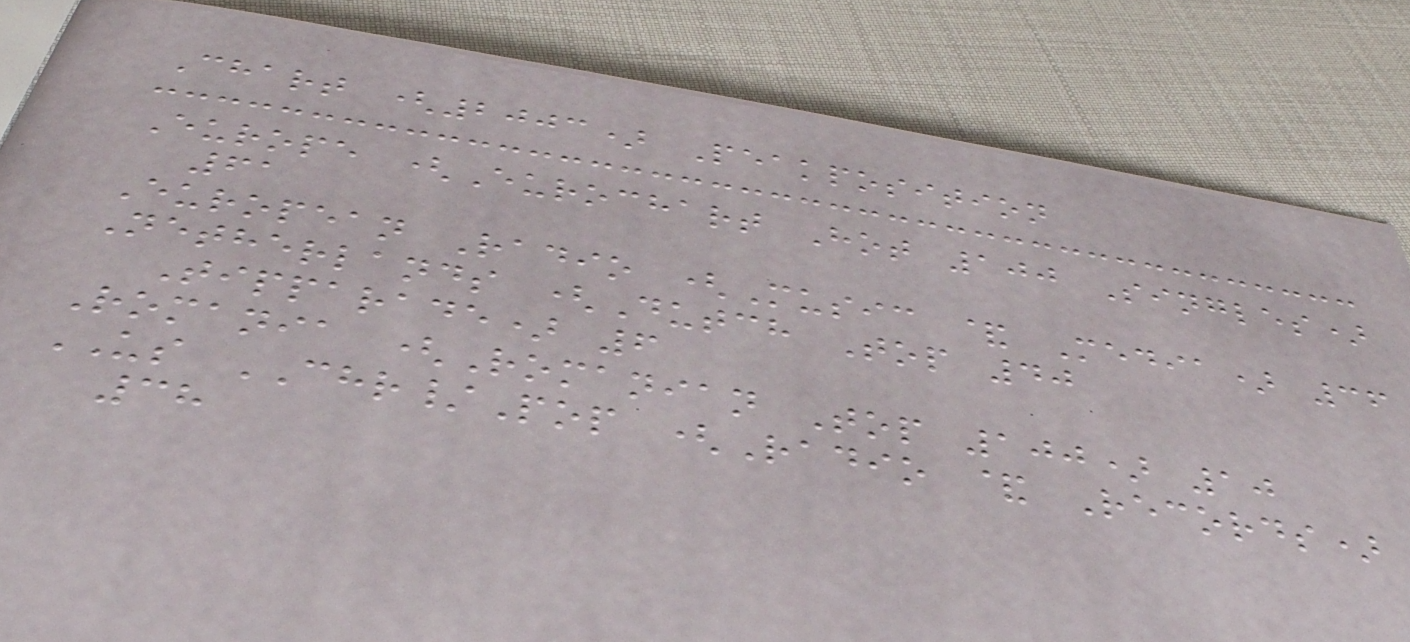Chart (2003) Peakposition
Europe (Eurochart Hot 100 Singles)
61
European Radio (Music & Media) 36
Netherlands (Dutch Top 40
Tipparade) 6
Romania (Romanian Top 100) 10
US CHR/Pop (Radio & Records)
38
